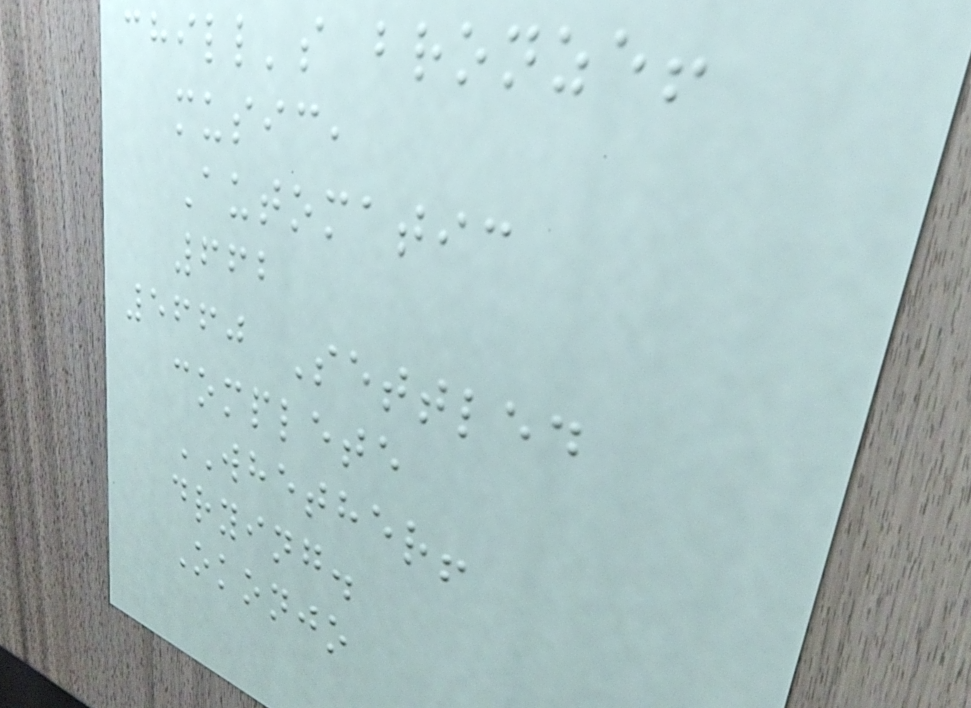chill's bronze!
music,
Automatic
662
5660 Settled
complete
WHETHER!
drying.
Okonjo
